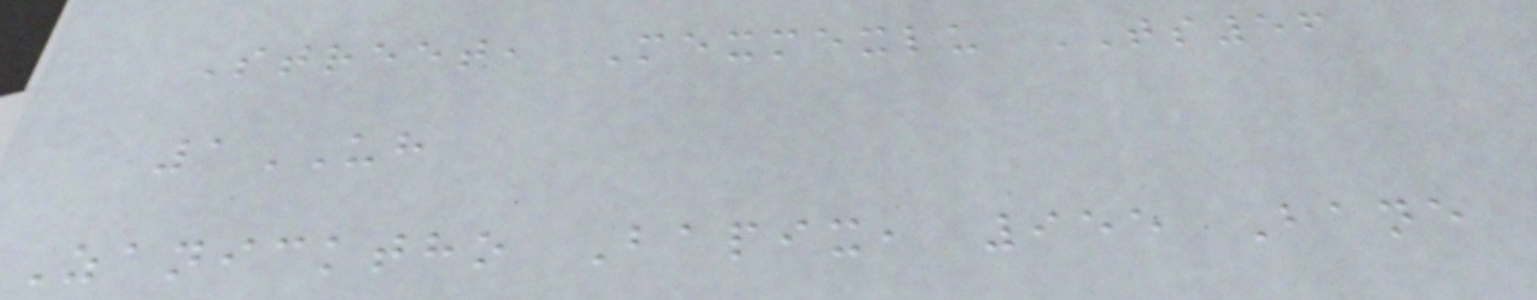Street, Mexmexlu TS56
1UH
Zanicktho Bapix, 955 Bane
